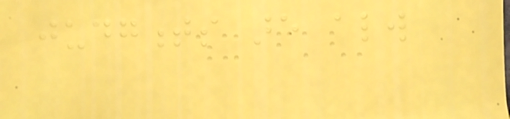judgments are always
